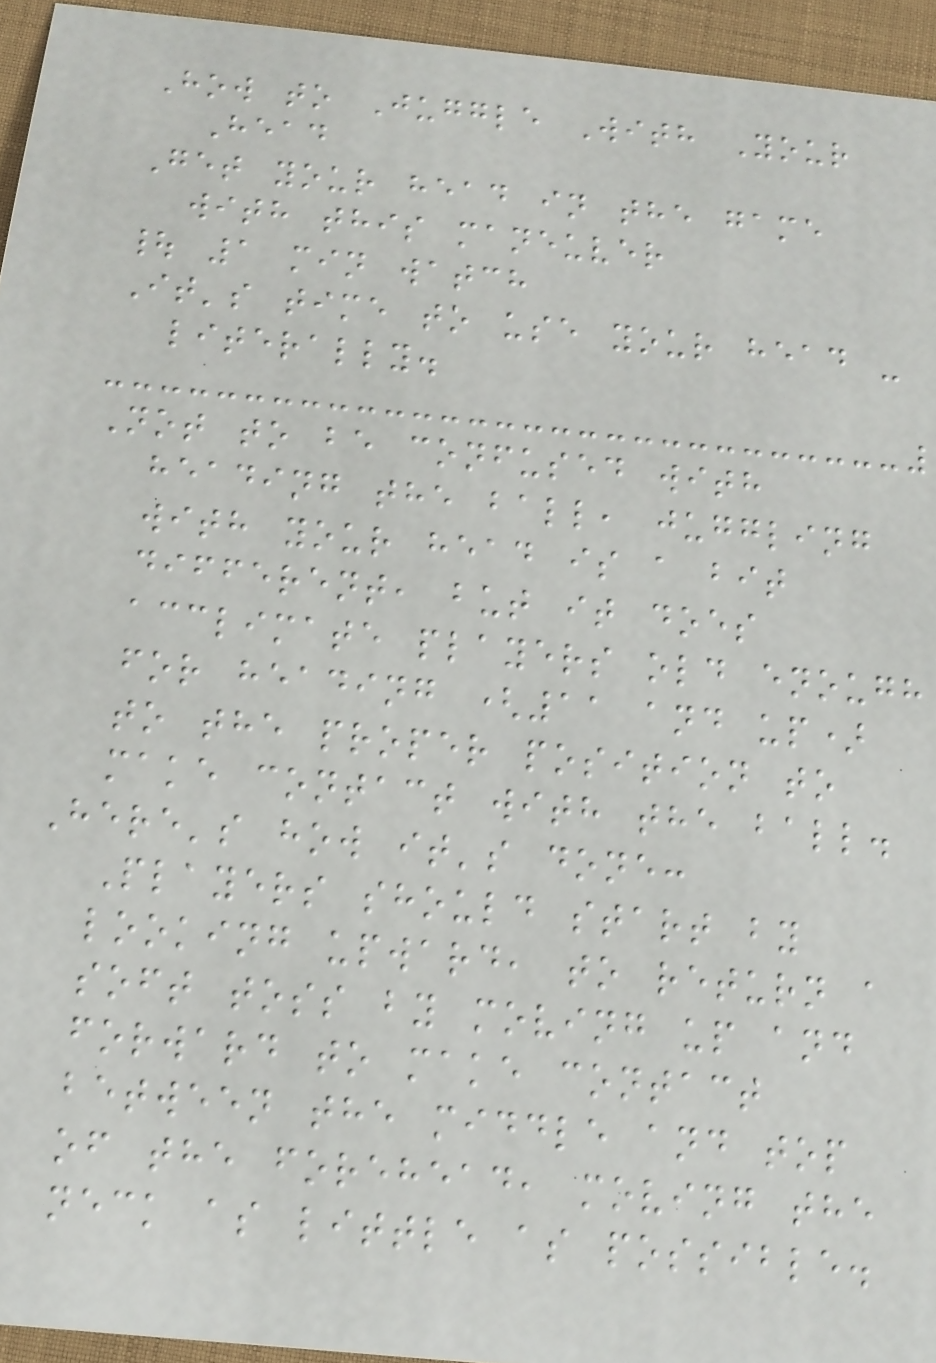How to Juggle With Your
Head
Get your head in the game
with this maneuver
| 1 min watch
It's time to use your head -
literally.
Not to be confused with
heading the ball, juggling
with your head is a bit
different, but it does
acclimate players old enough
for heading (11 and up)
to the proper position to
make contact with the ball.
Here's how it's done:
Players should start by
looking upward, to return a
soft toss by moving up and
forward to make contact
between the middle and top
of the forehead, moving the
neck as little as possible.
